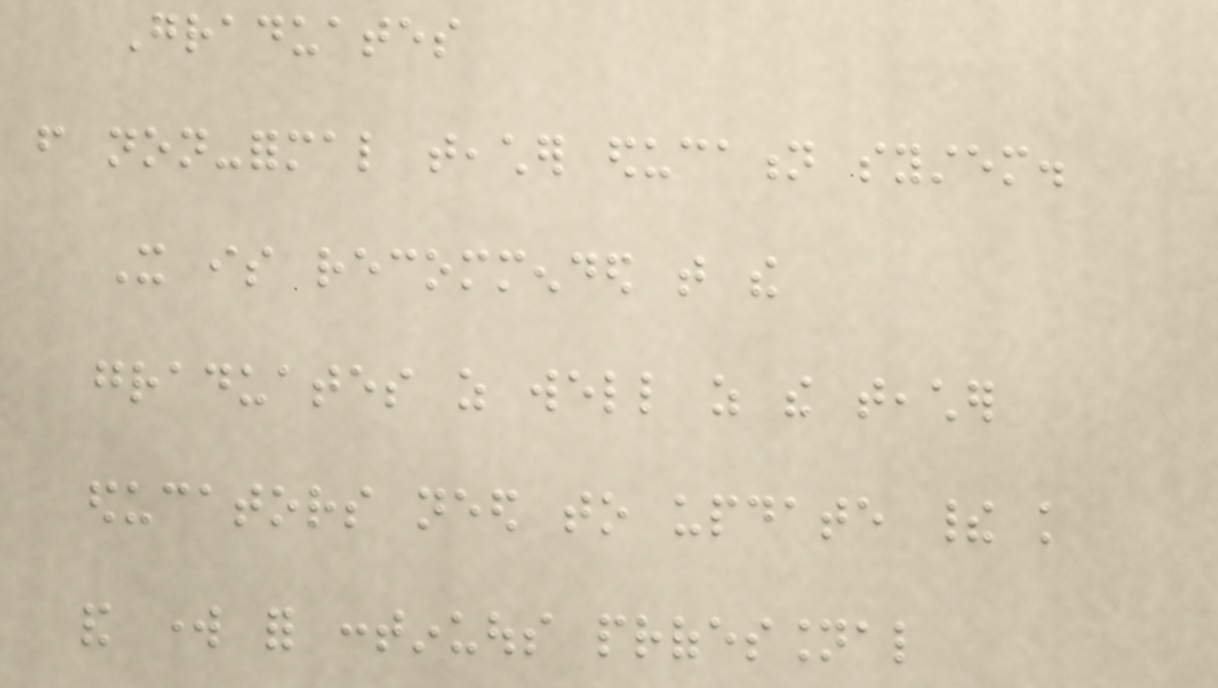Graduates
from non-formal teacher education system.
It is recommended that the
graduates as well as the teacher
educators need to update their knowledge
and work for continuous professional
